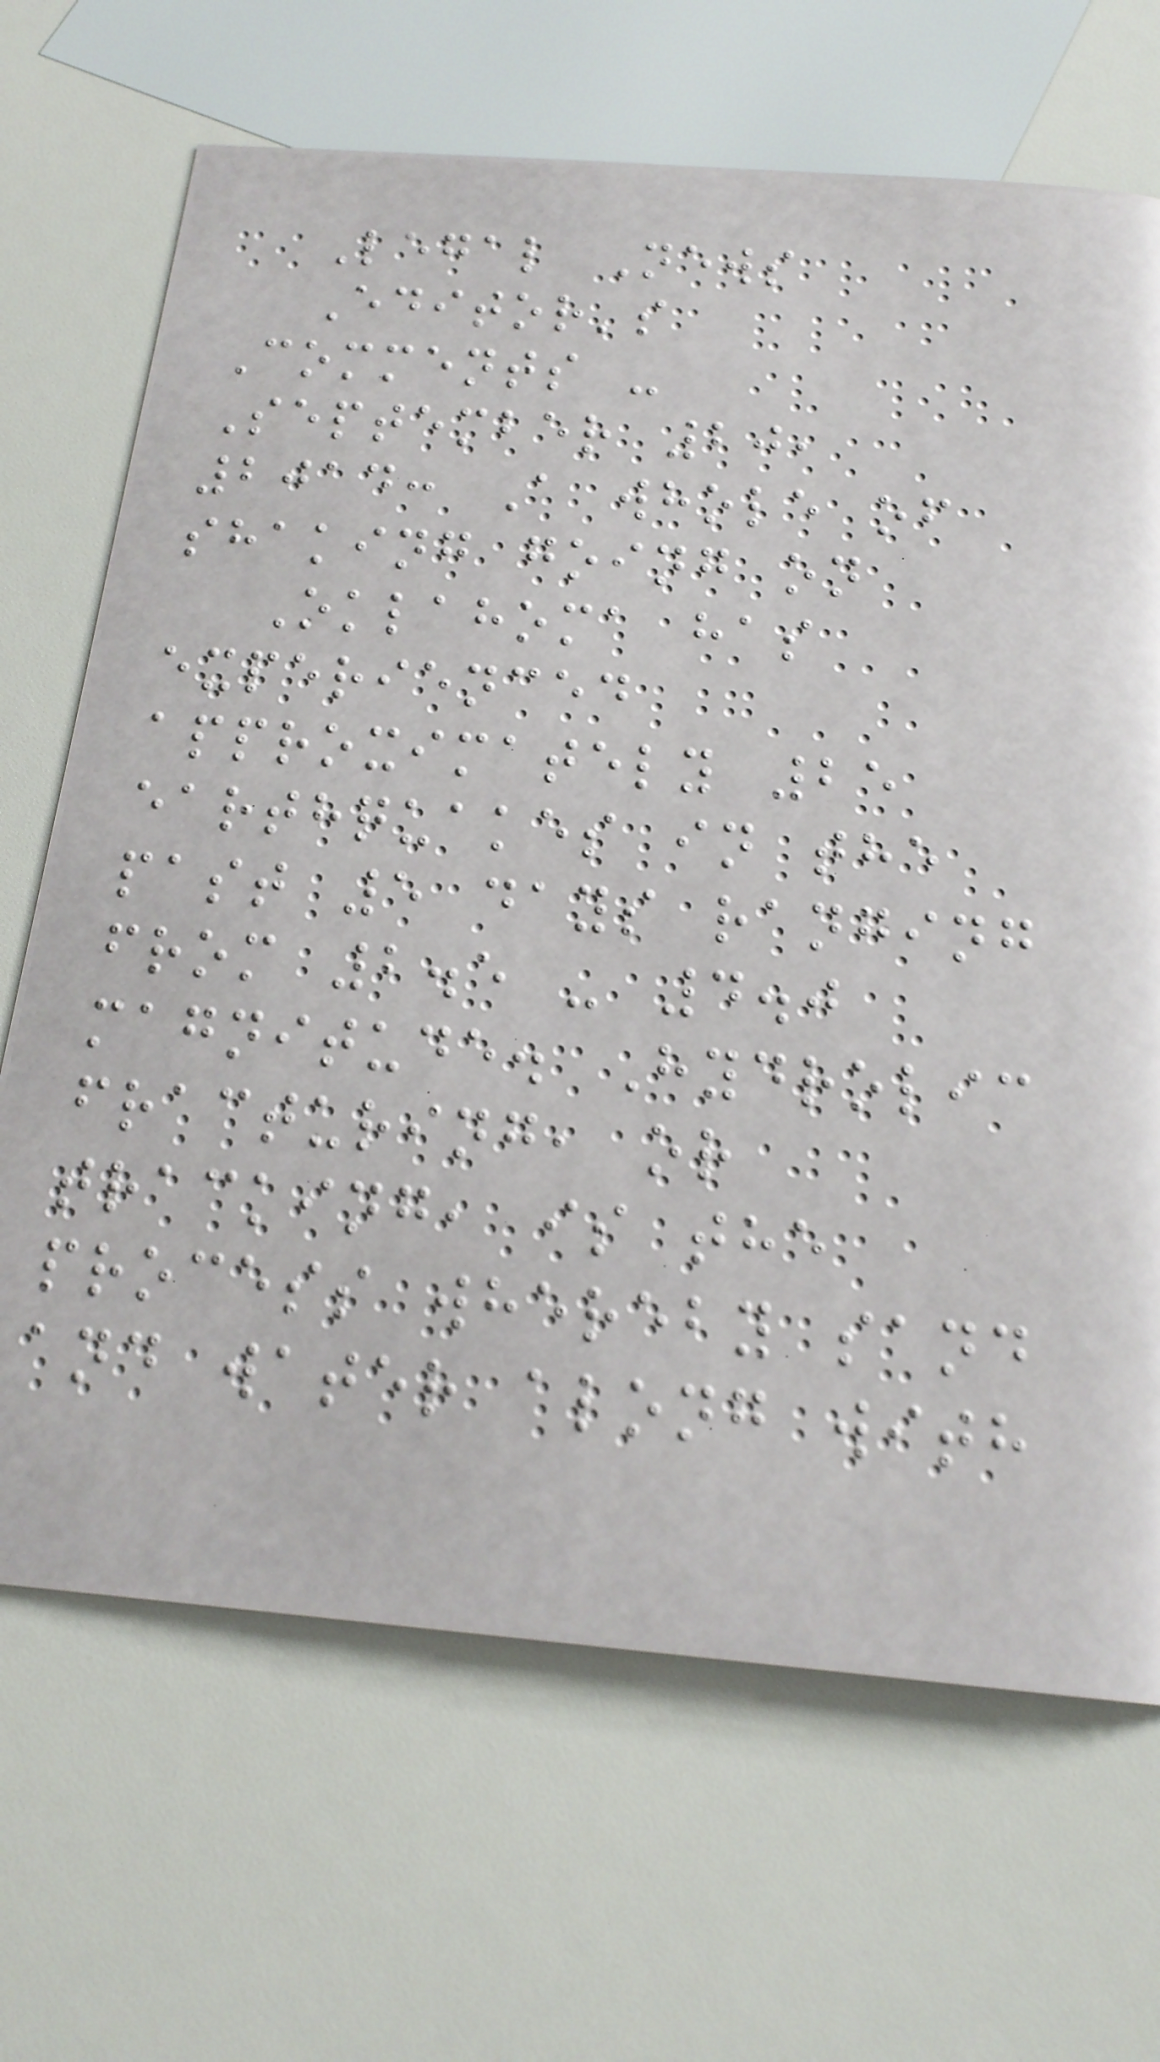Legal News
Editor's
Comments -
September 20,
2014: A whole of
shaking going on
Oklahoma has
experienced
approximately 25
earthquakes in the
past 5 days ranging
from 2.5 - 4.0
magnitude. Hydrolic
fracturing, or
tracking, is the
process whereby sand
and water along with
